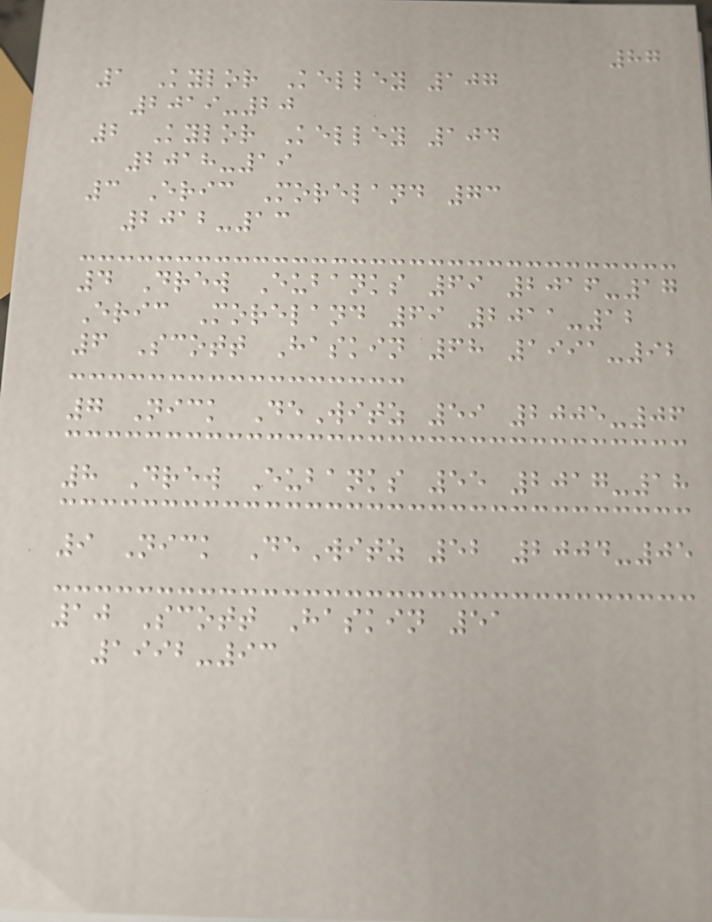87
1 Kylor Kelley 107
2019-20
2 Kylor Kelley 104
2018-19
3 Eric Moreland 73
2012-13
4 Drew Eubanks 69 2016-17
Eric Moreland 69 2011-12
6 Scott Haskin 68 1991-92
7 Nick DeWitz 59 2005-06
8 Drew Eubanks 55 2017-18
9 Nick DeWitz 52 2004-05
10 Scott Haskin 51
1992-93
